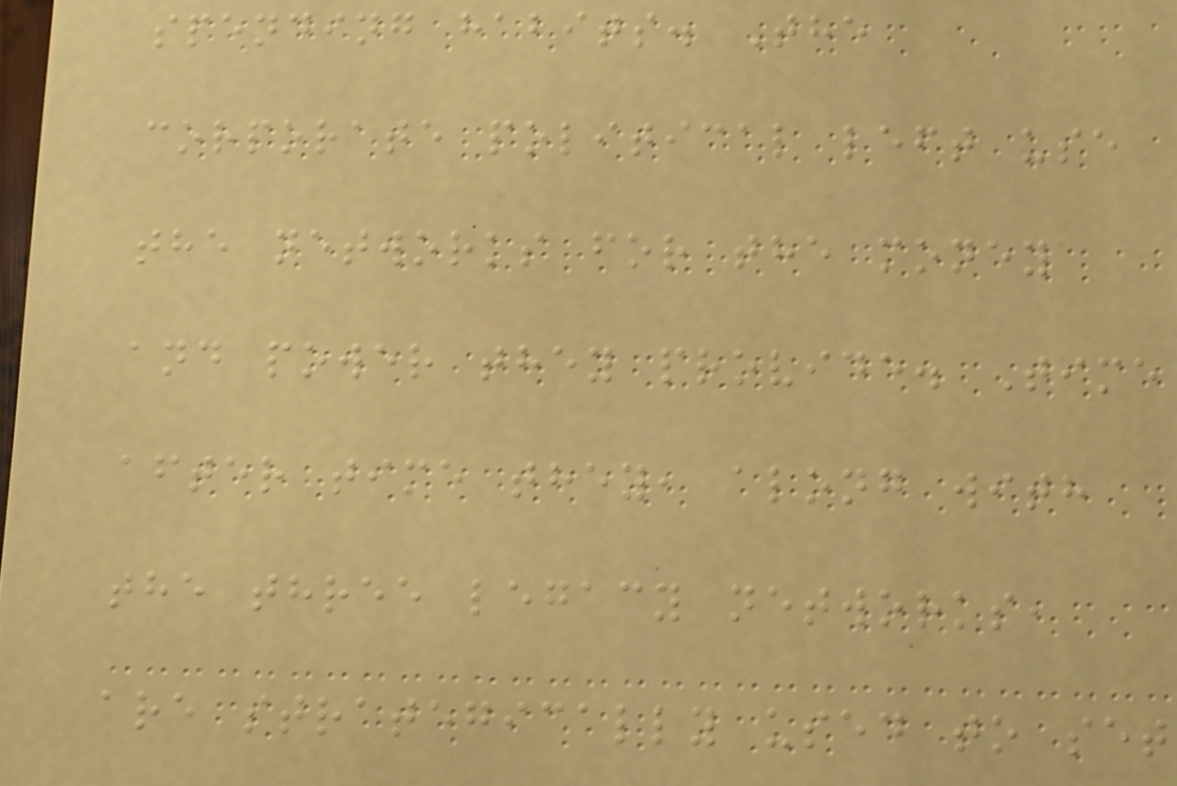spending habits. The
corporate political left use
the networks for the money
and power they provide. Time
after time they, along with
the three legacy networks,
are strategically used to set
